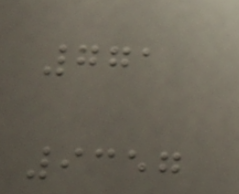771
9357
